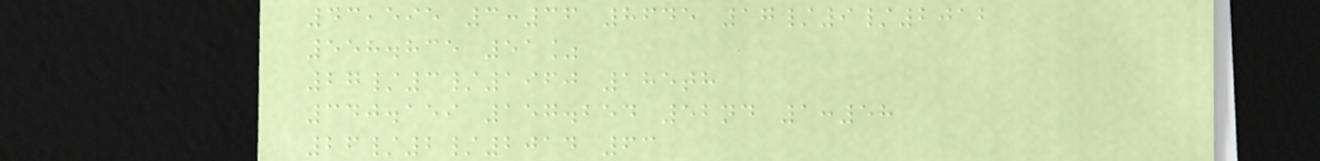43,595 3:36 8645 17/9/2012
558.835 51%
27/3/1960 185th
340.159 157.254 52nd 1:58
26/2/2014 63
